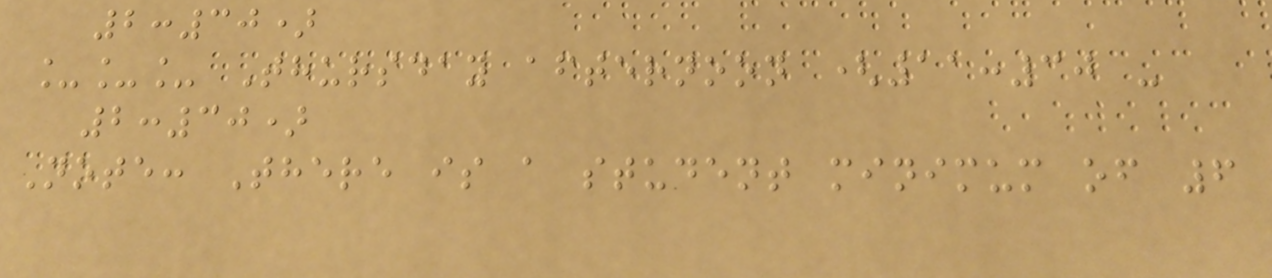2:30)
___ Thursday afternoon (11:30 -
2:30)
Note: There is a student minimum of 6
